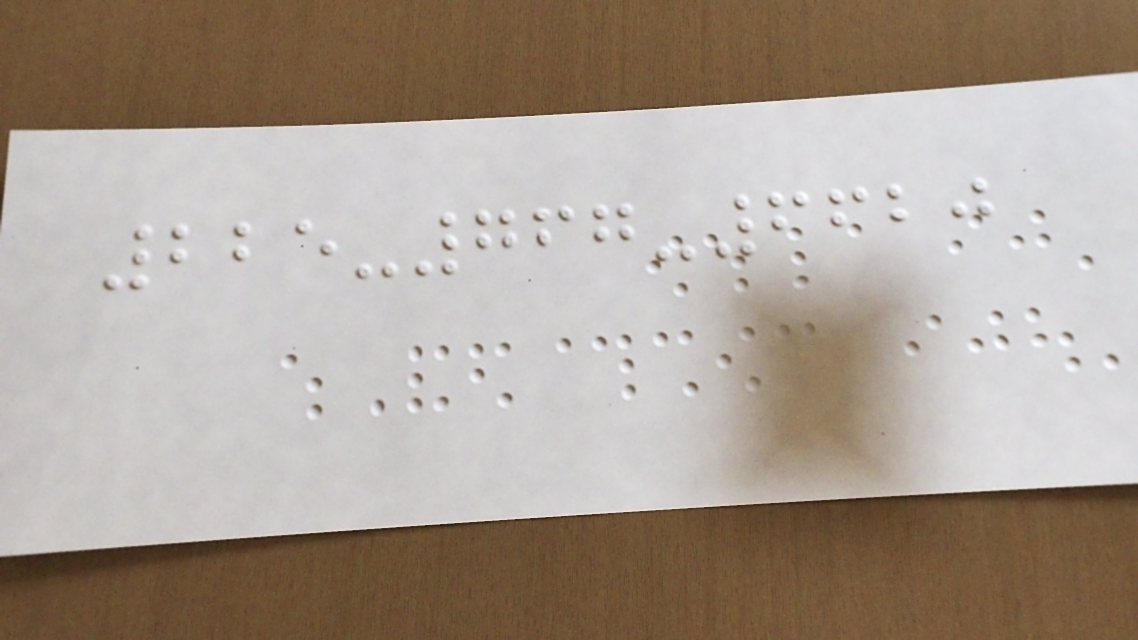225-767-6620
